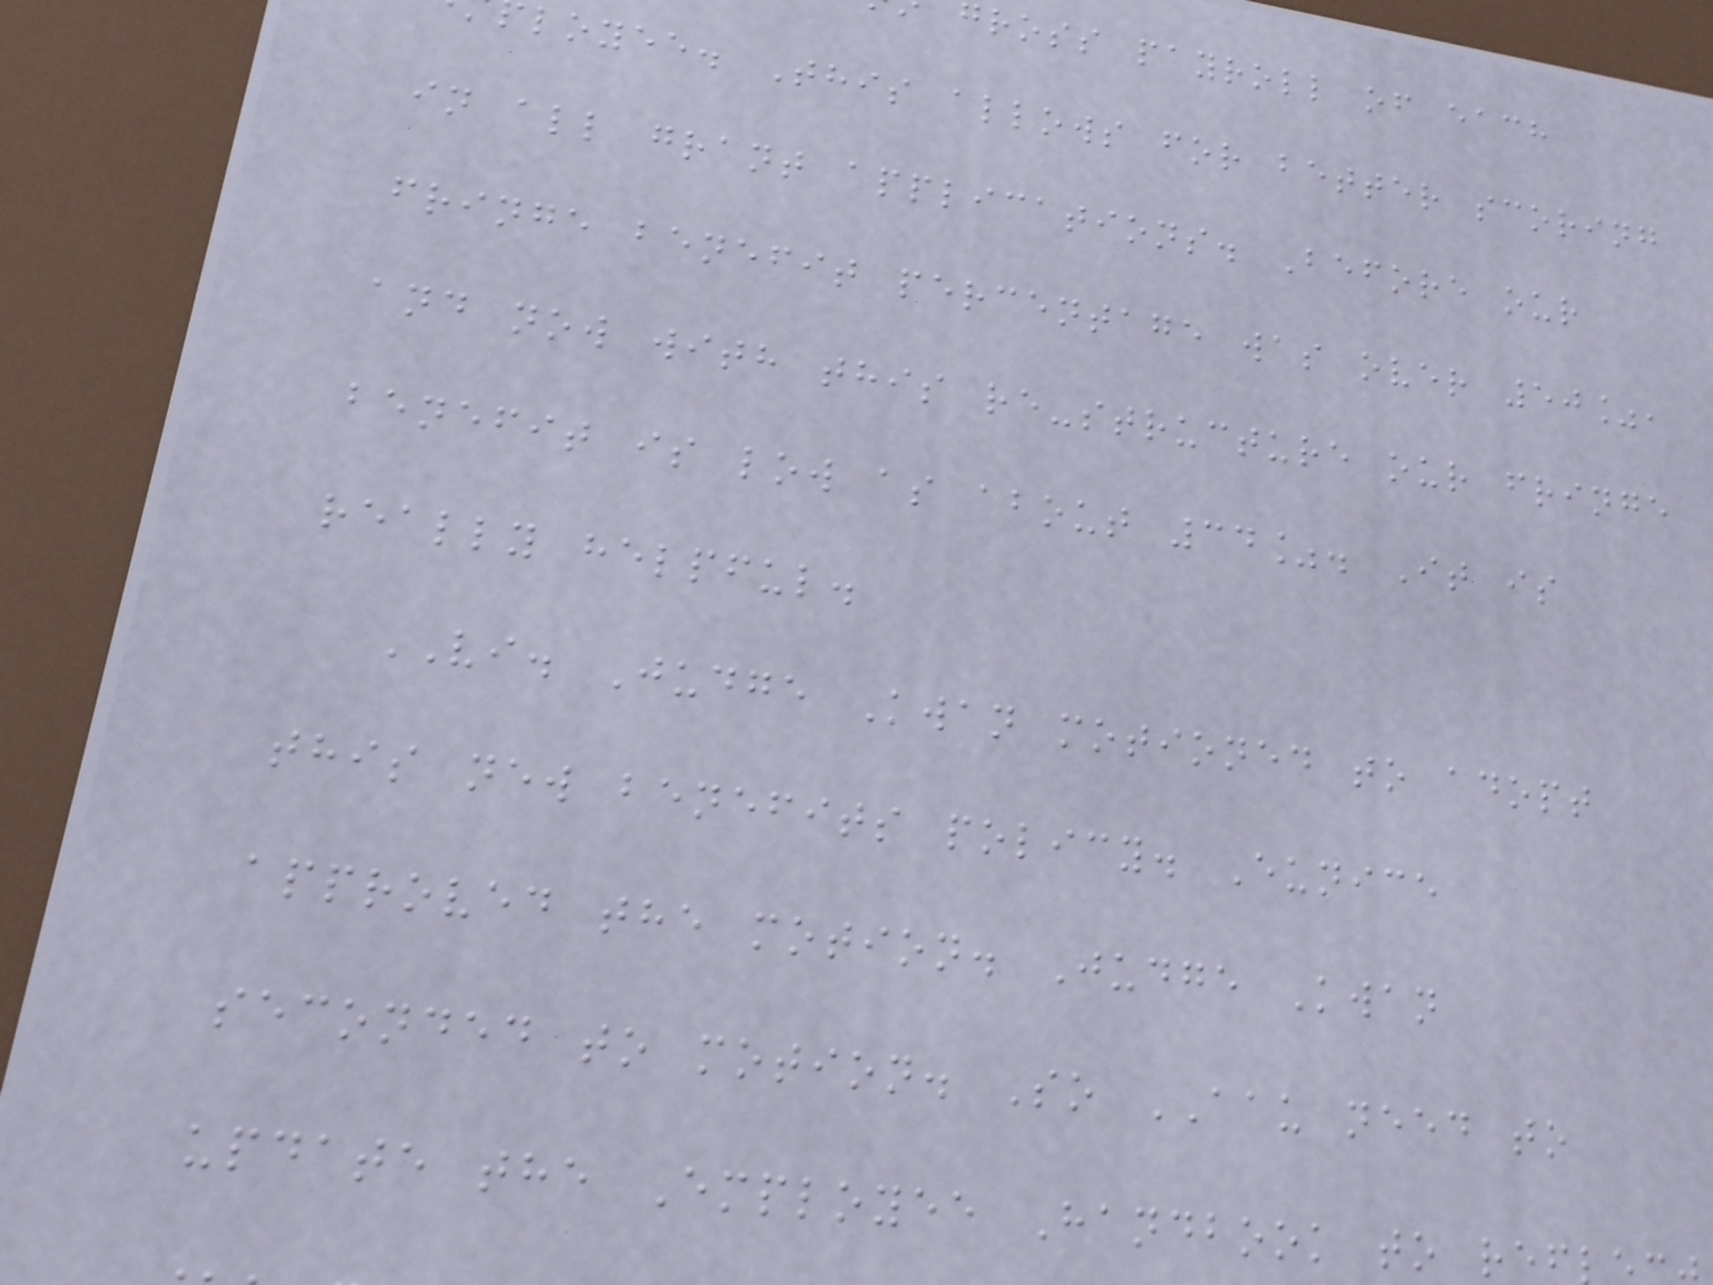ross payroll of each
loyee. This allows for better scoring
in all grant applications. Before our
fringe benefit percentage was over 50%,
and now with this re-structure our fringe
benefit is low as about 34%. It is
really helpful.
VI. Judge Kwan motioned to adopt
this new benefits policy. Eunice
approved the motion. Judge Kwan
seconded to motion. So AAU need to
update the Employee Handbook to ref
